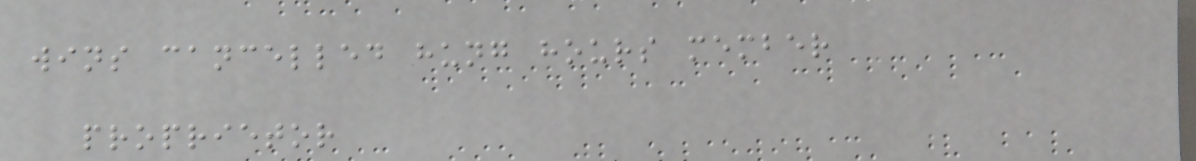wins cancelled hung hours member
proprietor
